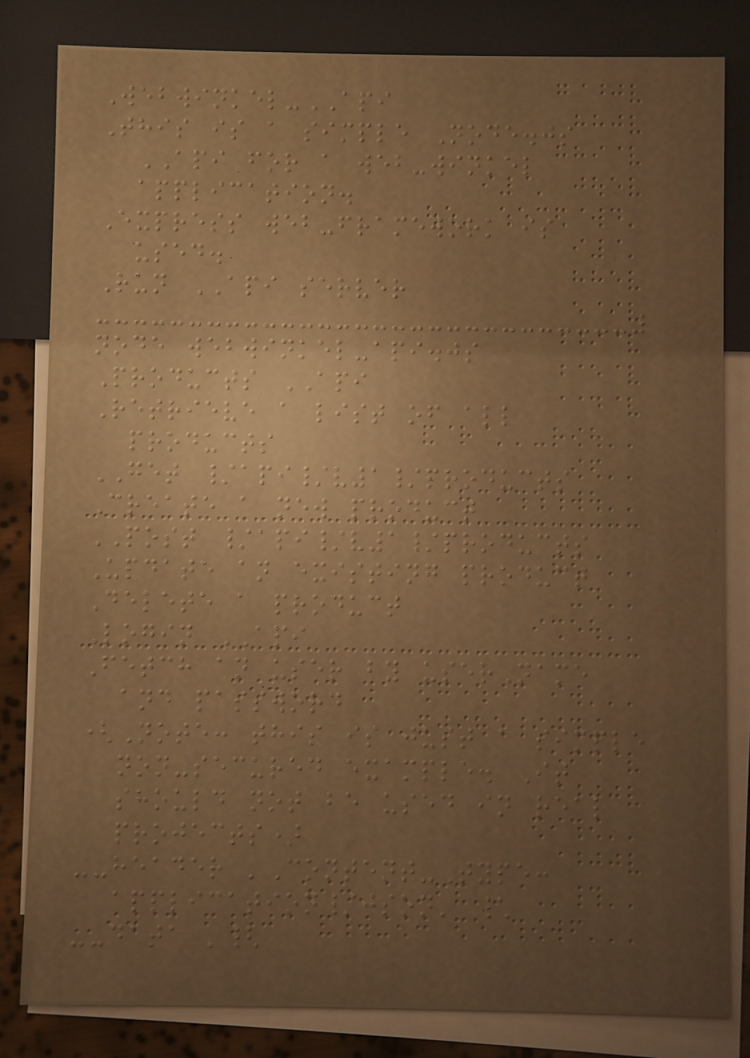Webwinkel-API
This is a simple Node.js
API for a web-winkel
application.
Express web-framework is
used.
Run API server
node webwinkel-api.js
Products API
Retrieve a list of all
products
GET /api/v1/products
Create a new product
POST /api/v1/products
Update an existing product
Delete a product
Login API
Fetch an user by userName
and password
(Note: this is just a simple
non-secured example. It
should not be used in real
projects)
--header 'Content-Type:
application/json' \
--data '{
